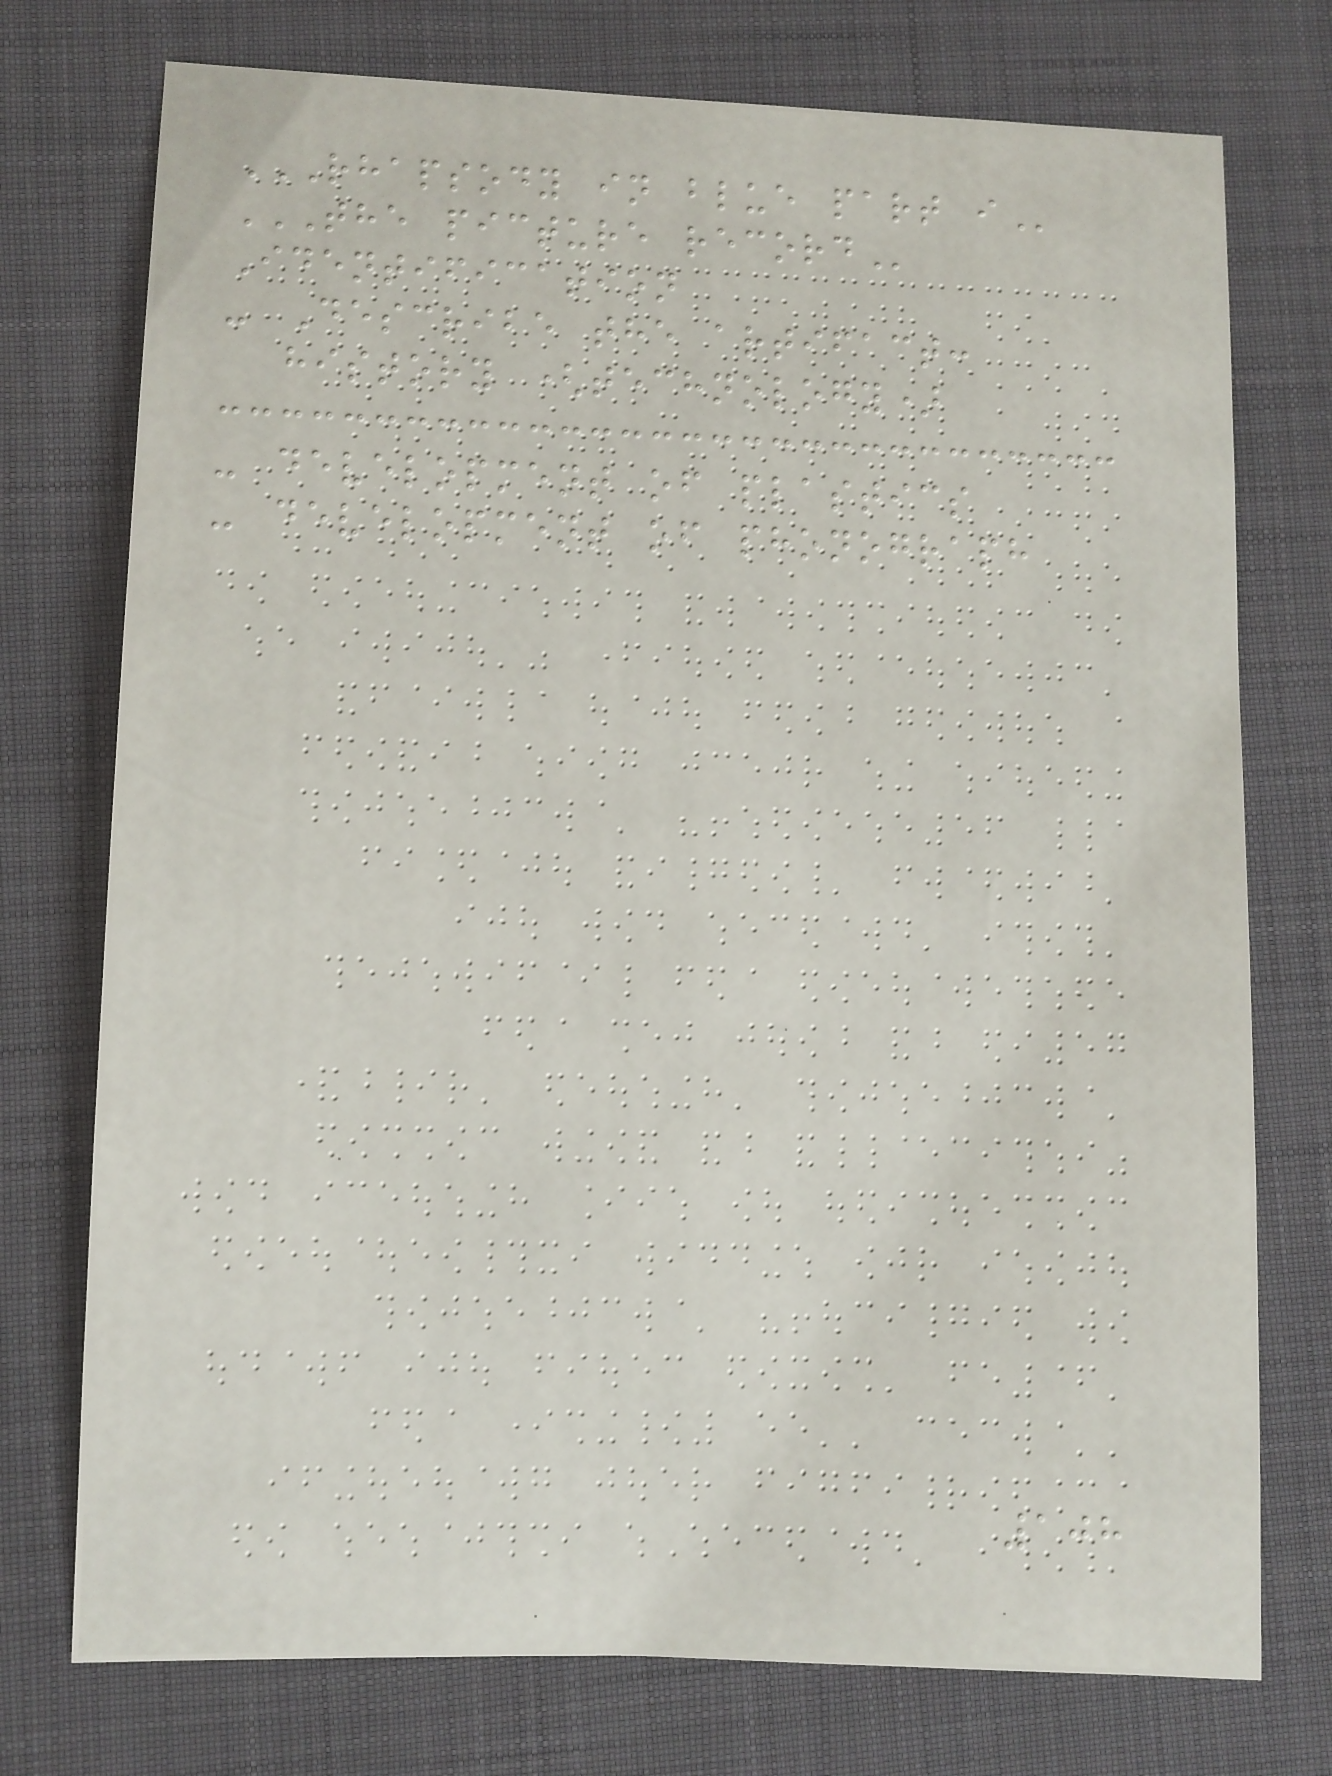RHAPSODY IN BLUE PART I
THE PICTURE RECORD
Identification
- Describe the artifact:
history (technology)
- development of plastics
- development of phonograph
108
